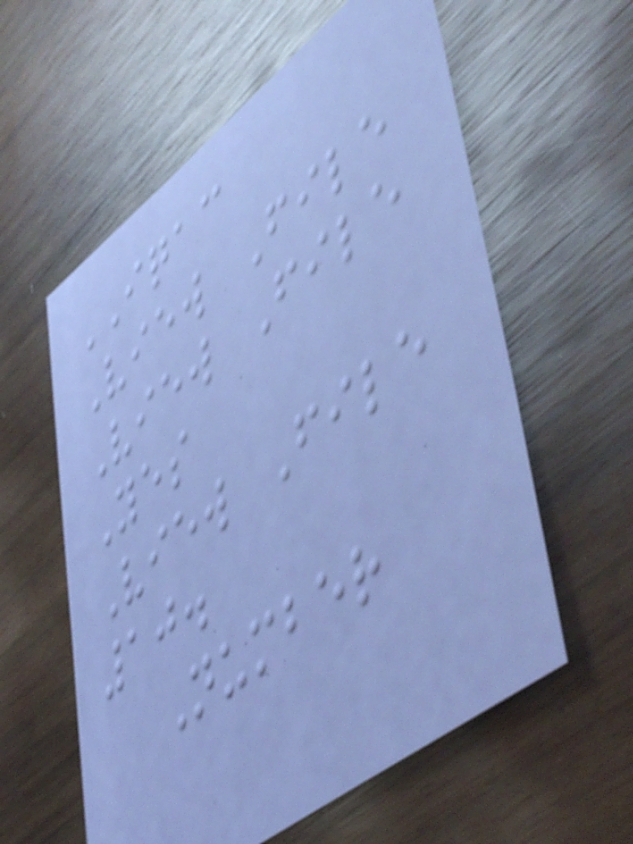IQAC
View File
View File
Yes
View File
10.
Number
